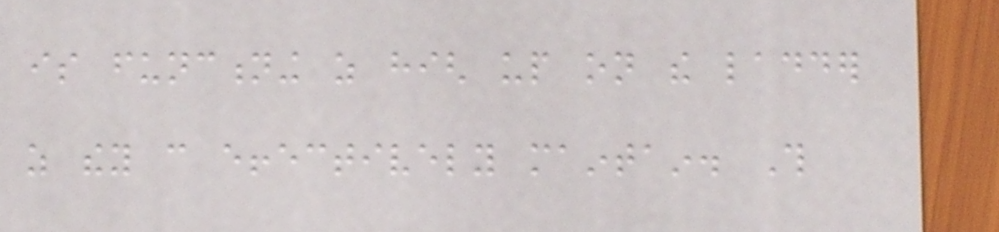is functioning as high up on the ladder
as they can effectively maintain. This
